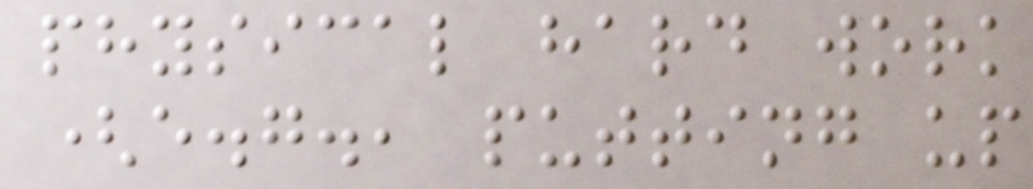physical hard work
(e.g., putting up
